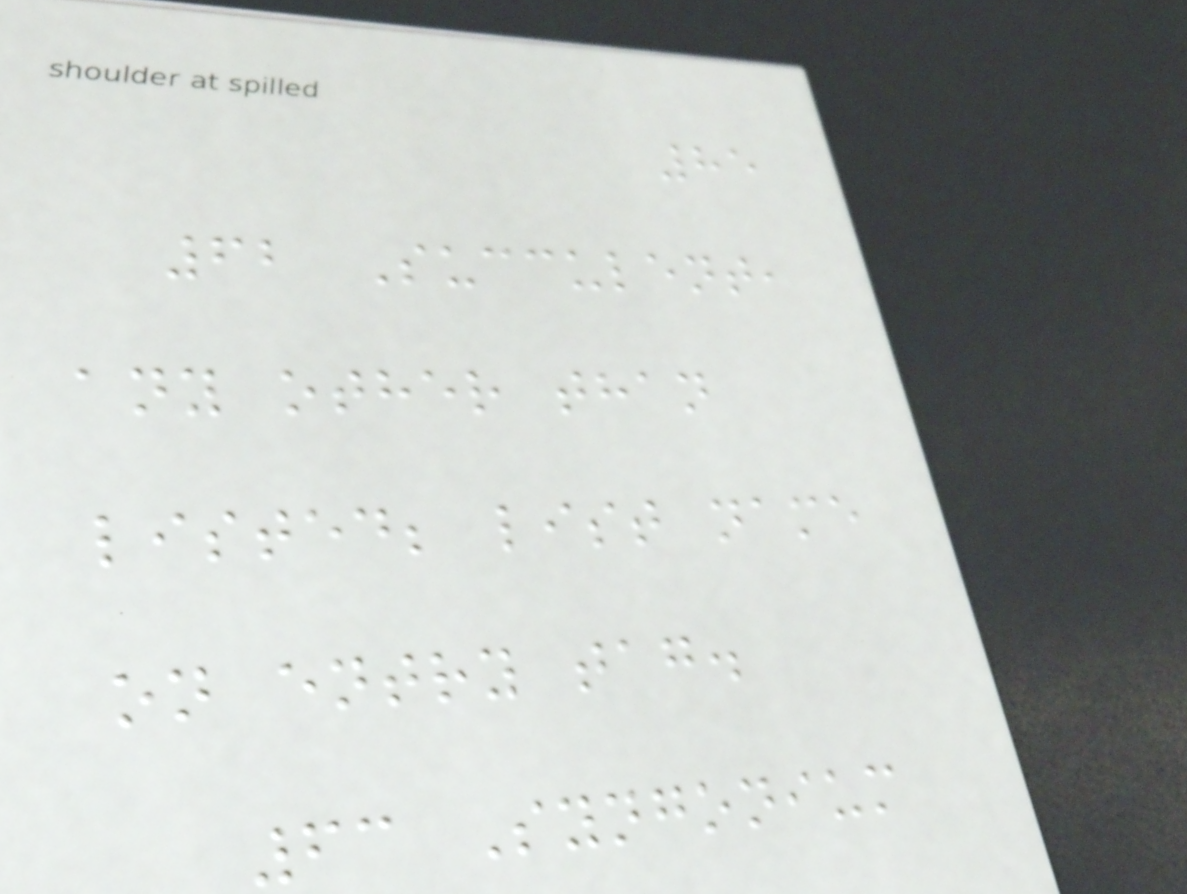85
62 Succulent,
any other than
listed; list name
on entry tag.
63 Syngonium
